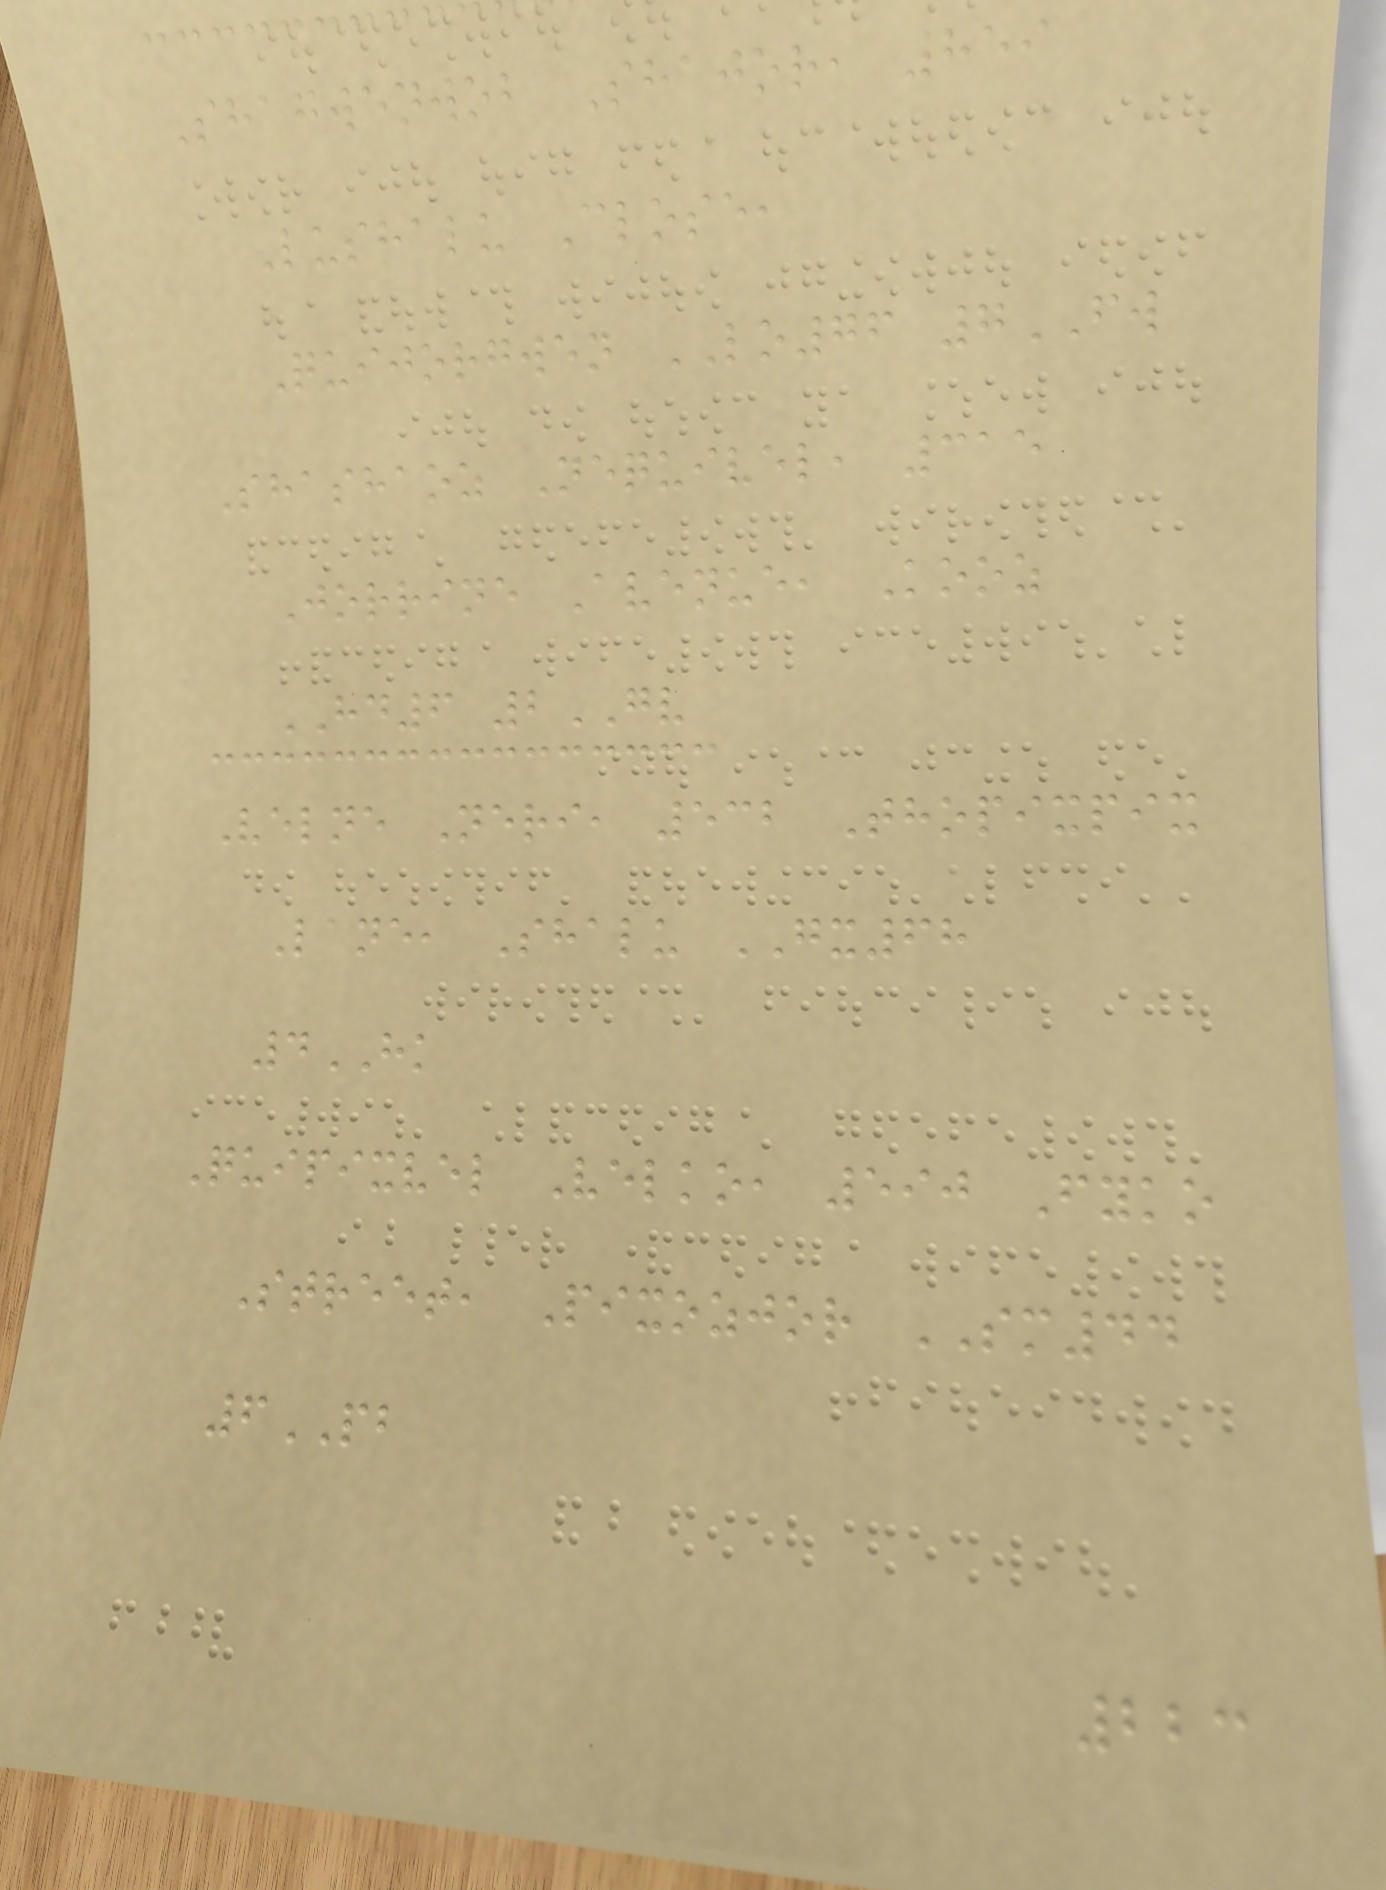Shagwenwob Shajor, 859
Lushalu Close,
Quijorgwen LO76 7FW
Shashaoz Nequivel, 315
Jorrine Avenue, Kooz
HD6 2GV
Velne Neri, 532 Thopixpix
Lane, Shalu GX68
4HK
Quipixvel Velko, 590 Fyko
Street, Pixozjor SM44
6PB
223
